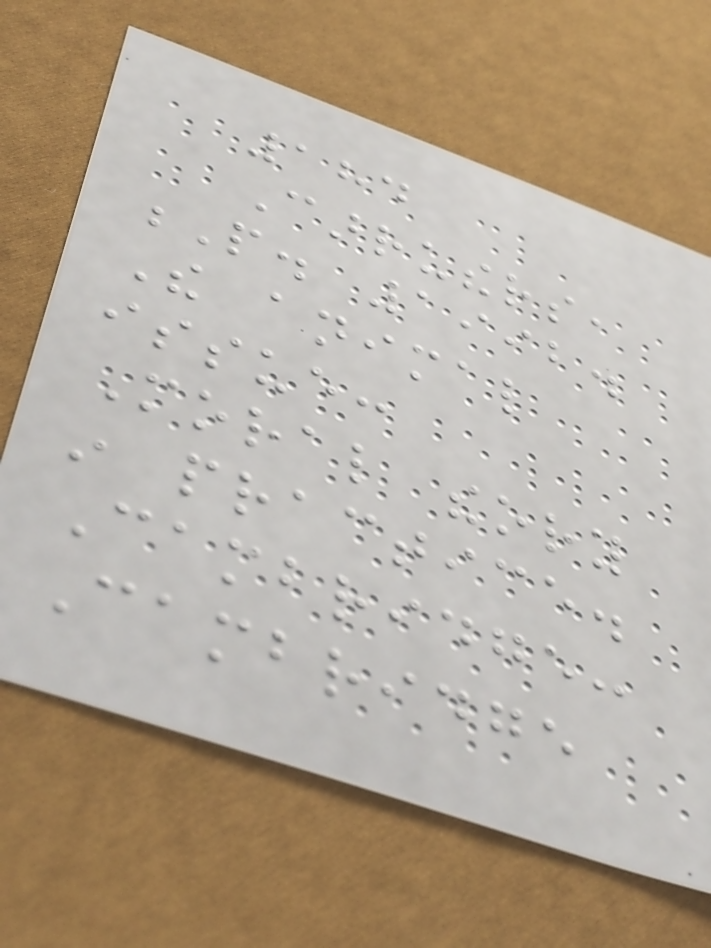184
Carruthers,
P. 1992.
The animal
issue:
Moral theory
in practice.
Cambridge:
Cambridge
